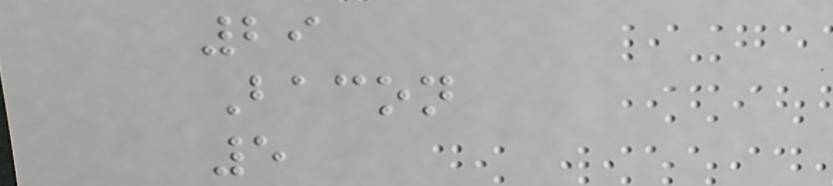29
Bacon
5
